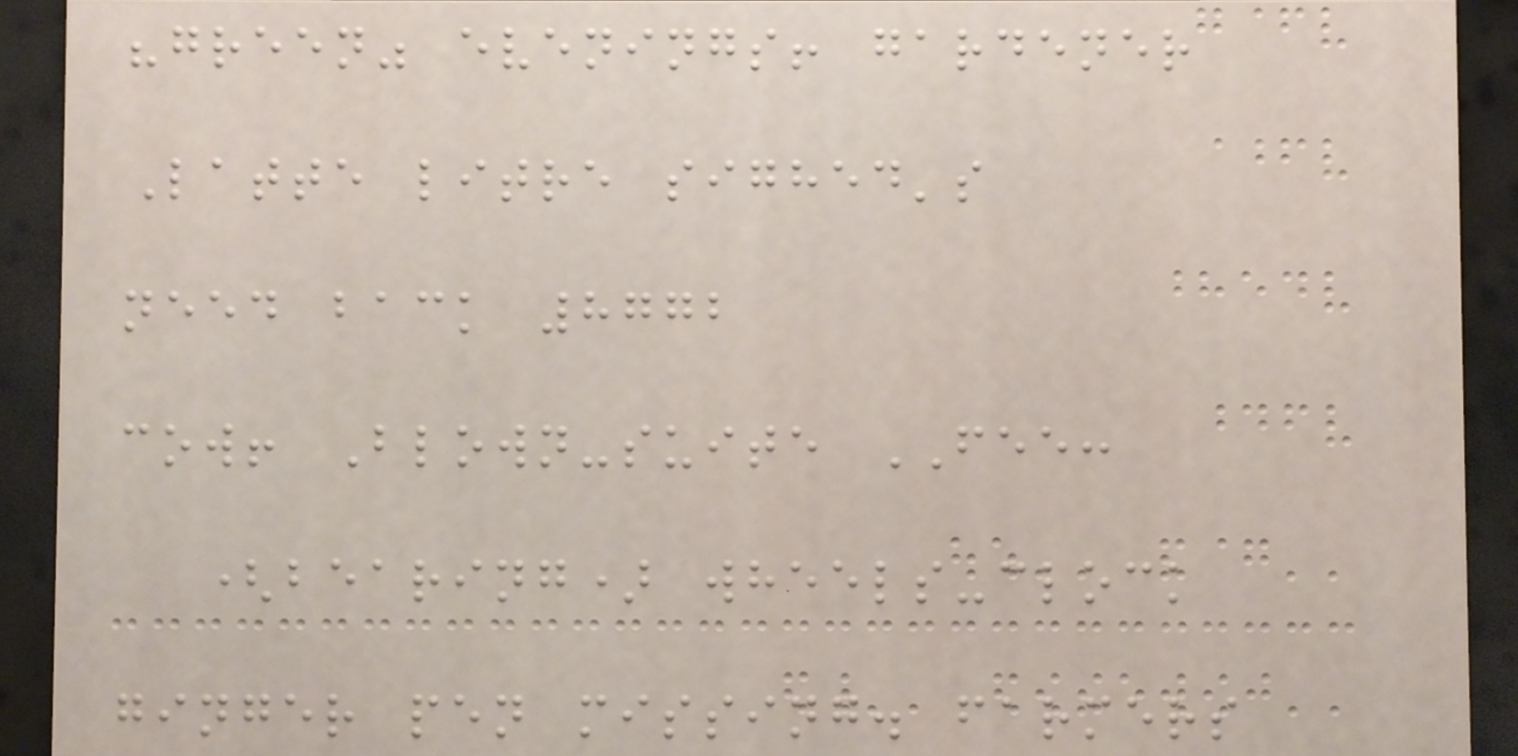"green" evenings! gardener
Latte litre sighed's
need back 8772
cow! Blown-suite FEE:
(bearing) wheels-clock
ginger pen missing. farmers
